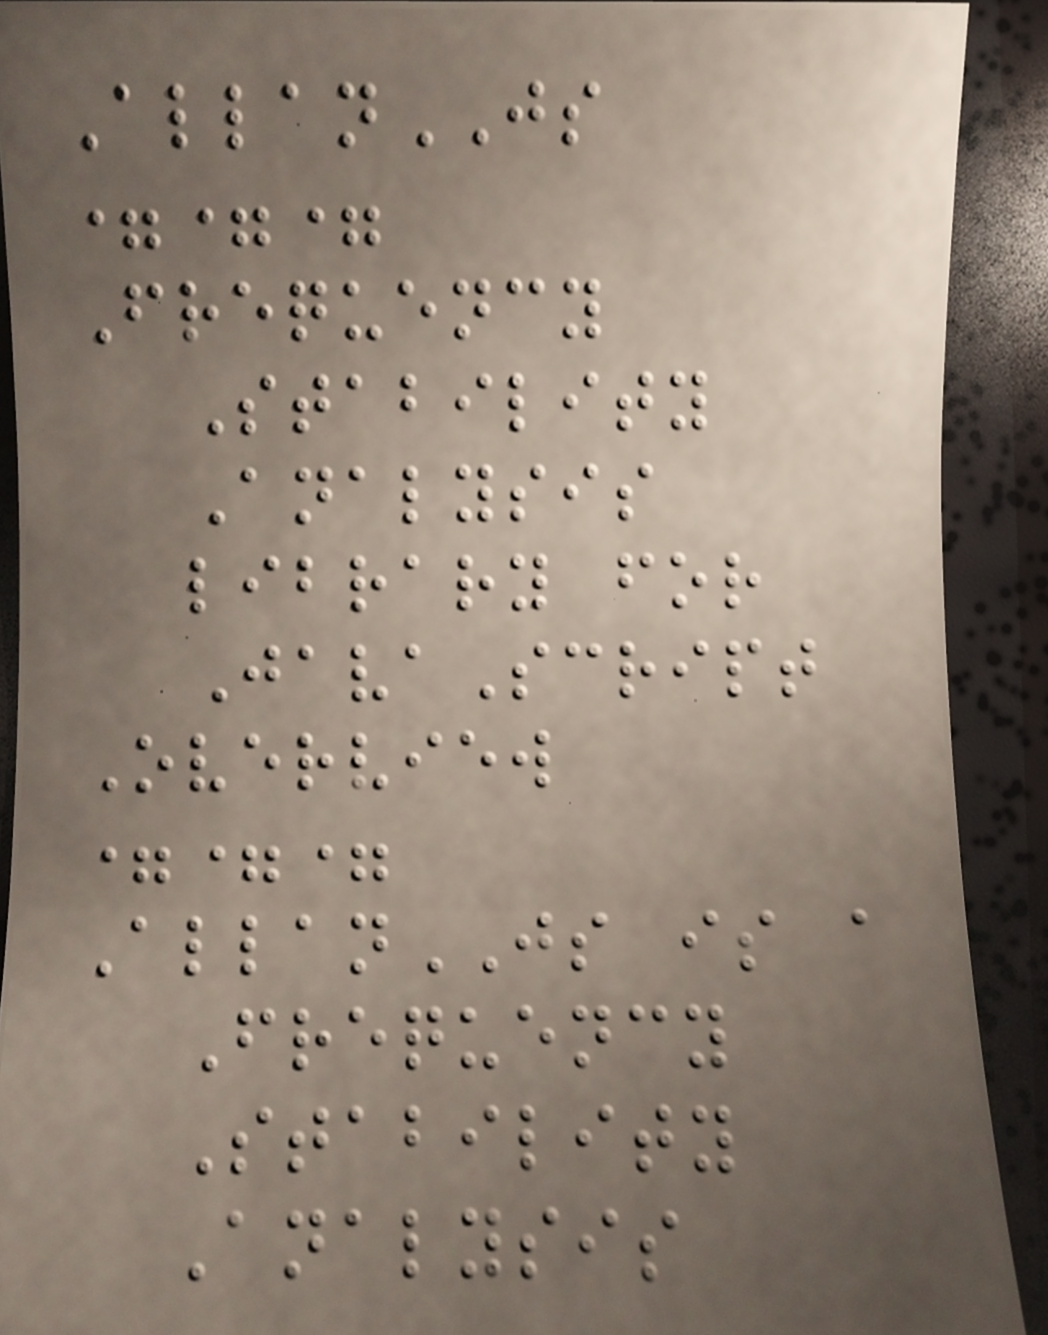AllanJS
===
Frequency
Stability
Analysis
library for
JavaScript
Overview
===
AllanJS is a
Frequency
Stability
Analysis
